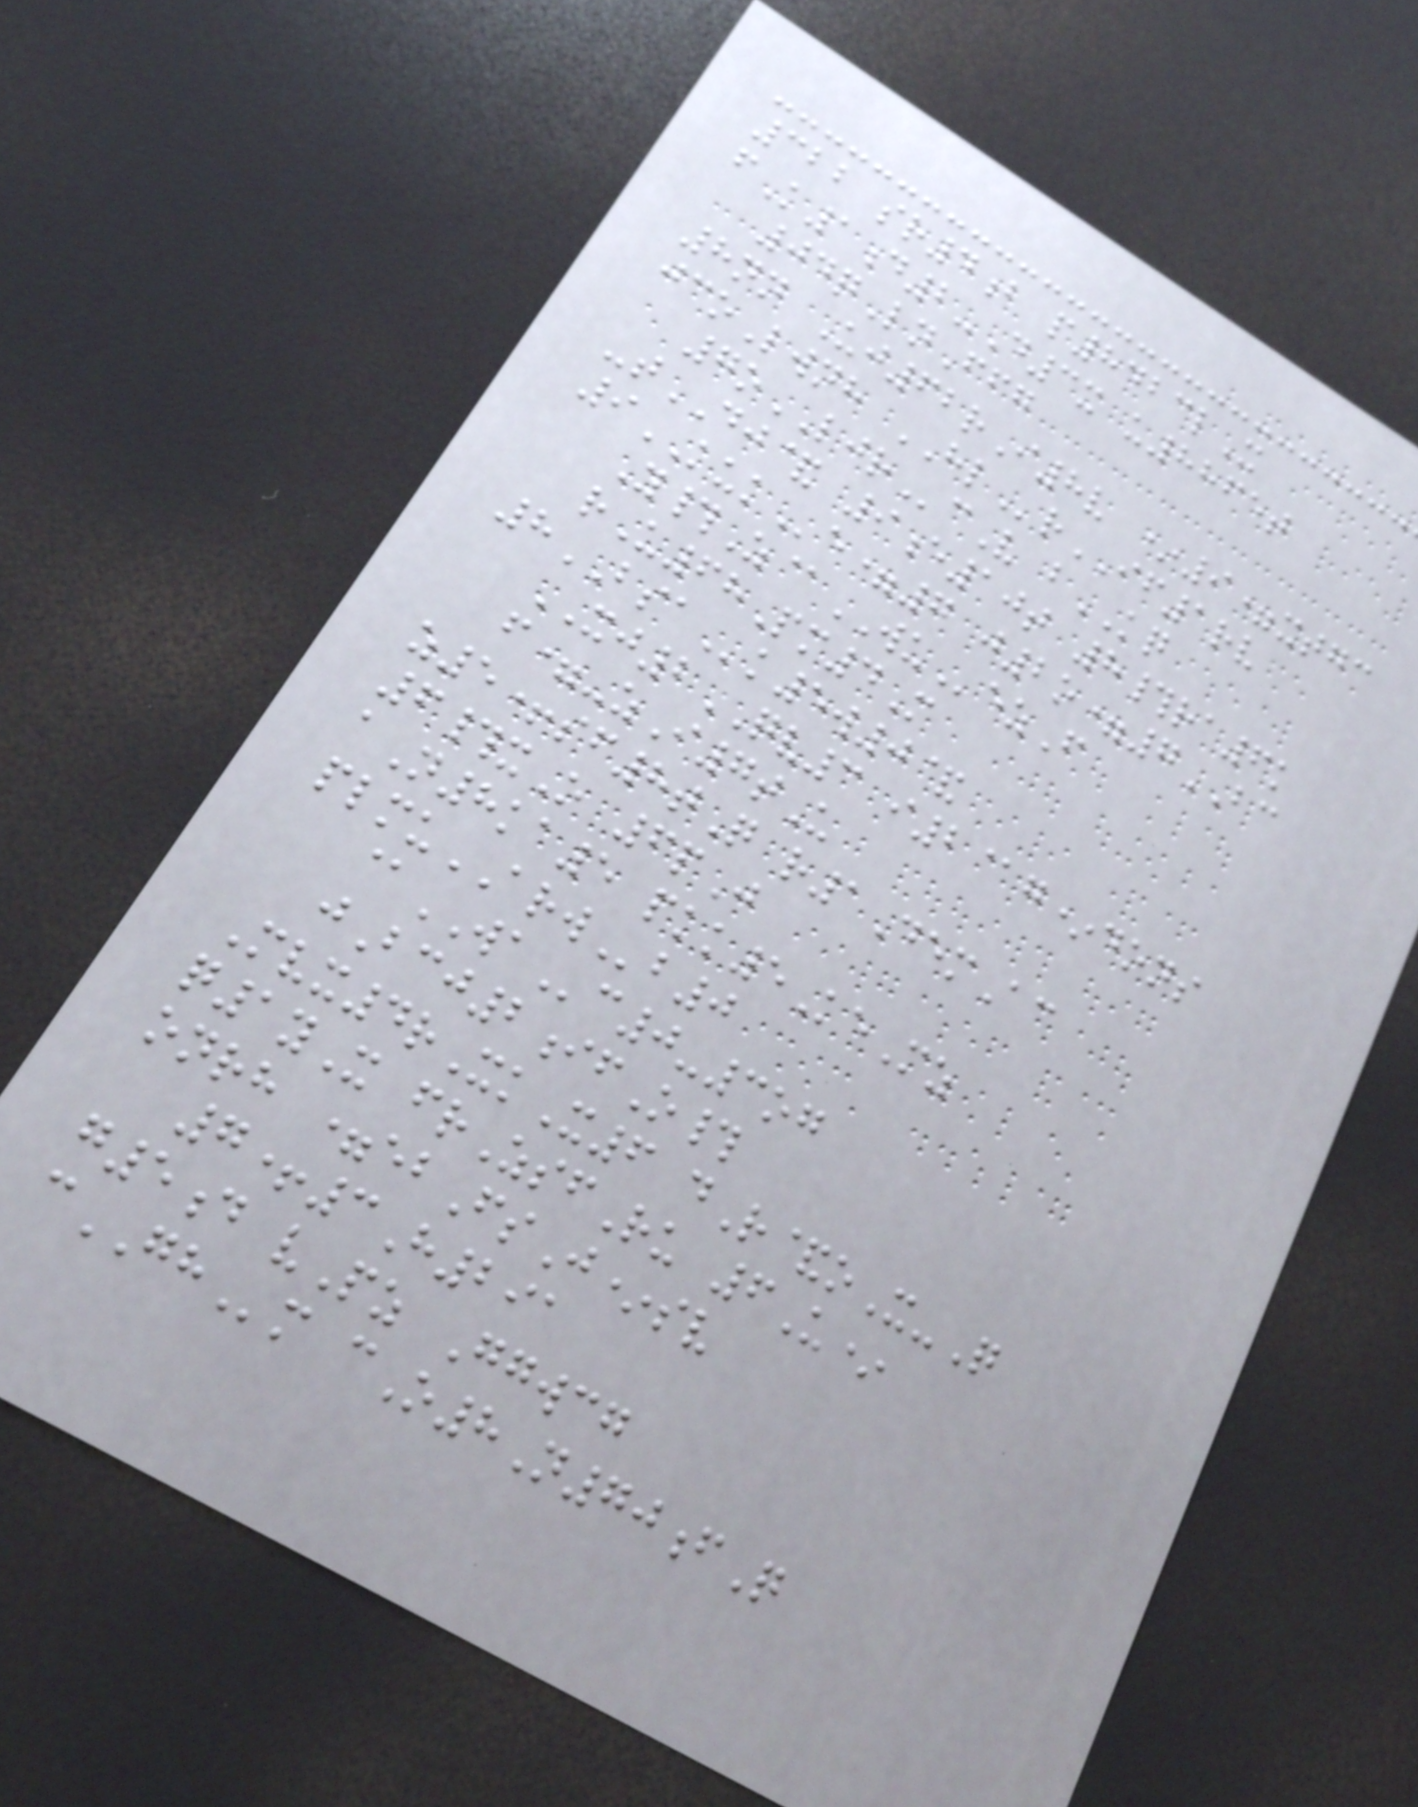322 sr4b p8423lX
fK1d2-D3x u8865t
04qLnFfg
8nn Uj62rI8v *9=xtgc
jcoLwnh HLrIF1rv
7oLJRcV bKQ
-tDJ& 9e10t 8#ra6k
9KUKe=7 j2o=7BC
Y#Z@WUezF
rU68Pm4M
8BSAk5w0&
XJ2QV3 i2@g*dons
f=-zI7tU
z5+sf8tQ r1DemAc
6#xO 6pJ
aN8ka5 pkk5KeMz
plmuARWb0
@WAc0-3og
jBcj2ifO#
Mvx4rXkX6 dR&oX-Q
q1yX frZsfRu 6U*
onrh =ebFsJ*sv
7+3H291
g5d vPz Ggwcg
cGHm cO8N70fQ
